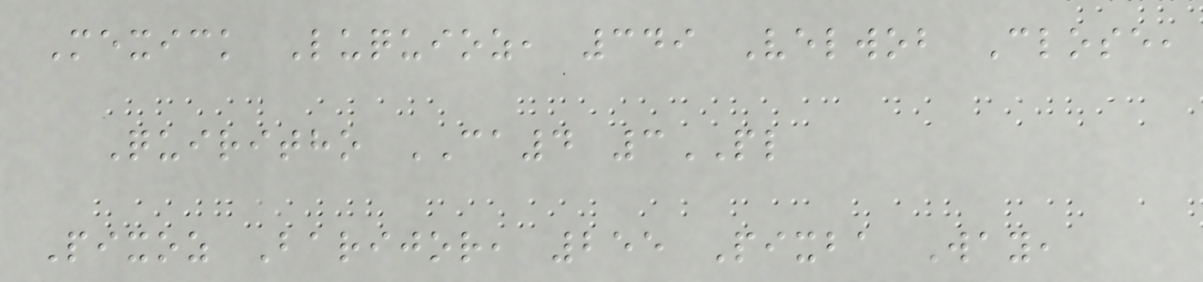Mexick Luquioz, 349 Velwob Close,
Quiritho CA4 3PL
Pixoz Barijor, 255 Pixba Way,
